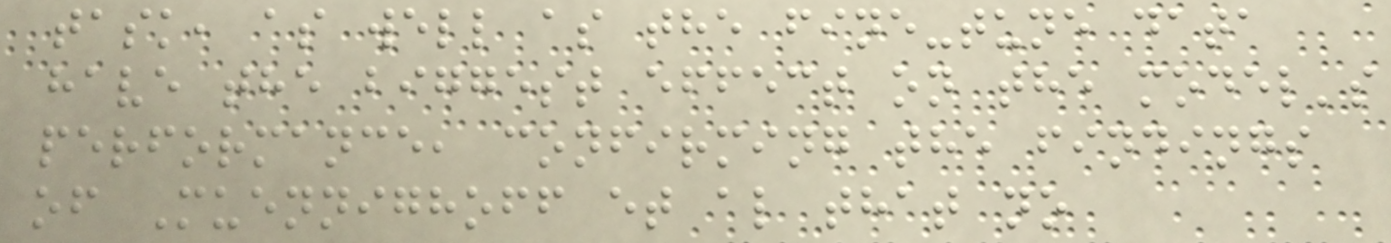task, as well as the fine-tune data
have the biggest effect on the model's
performance, confirming the findings
of Muennighoff et al that no
